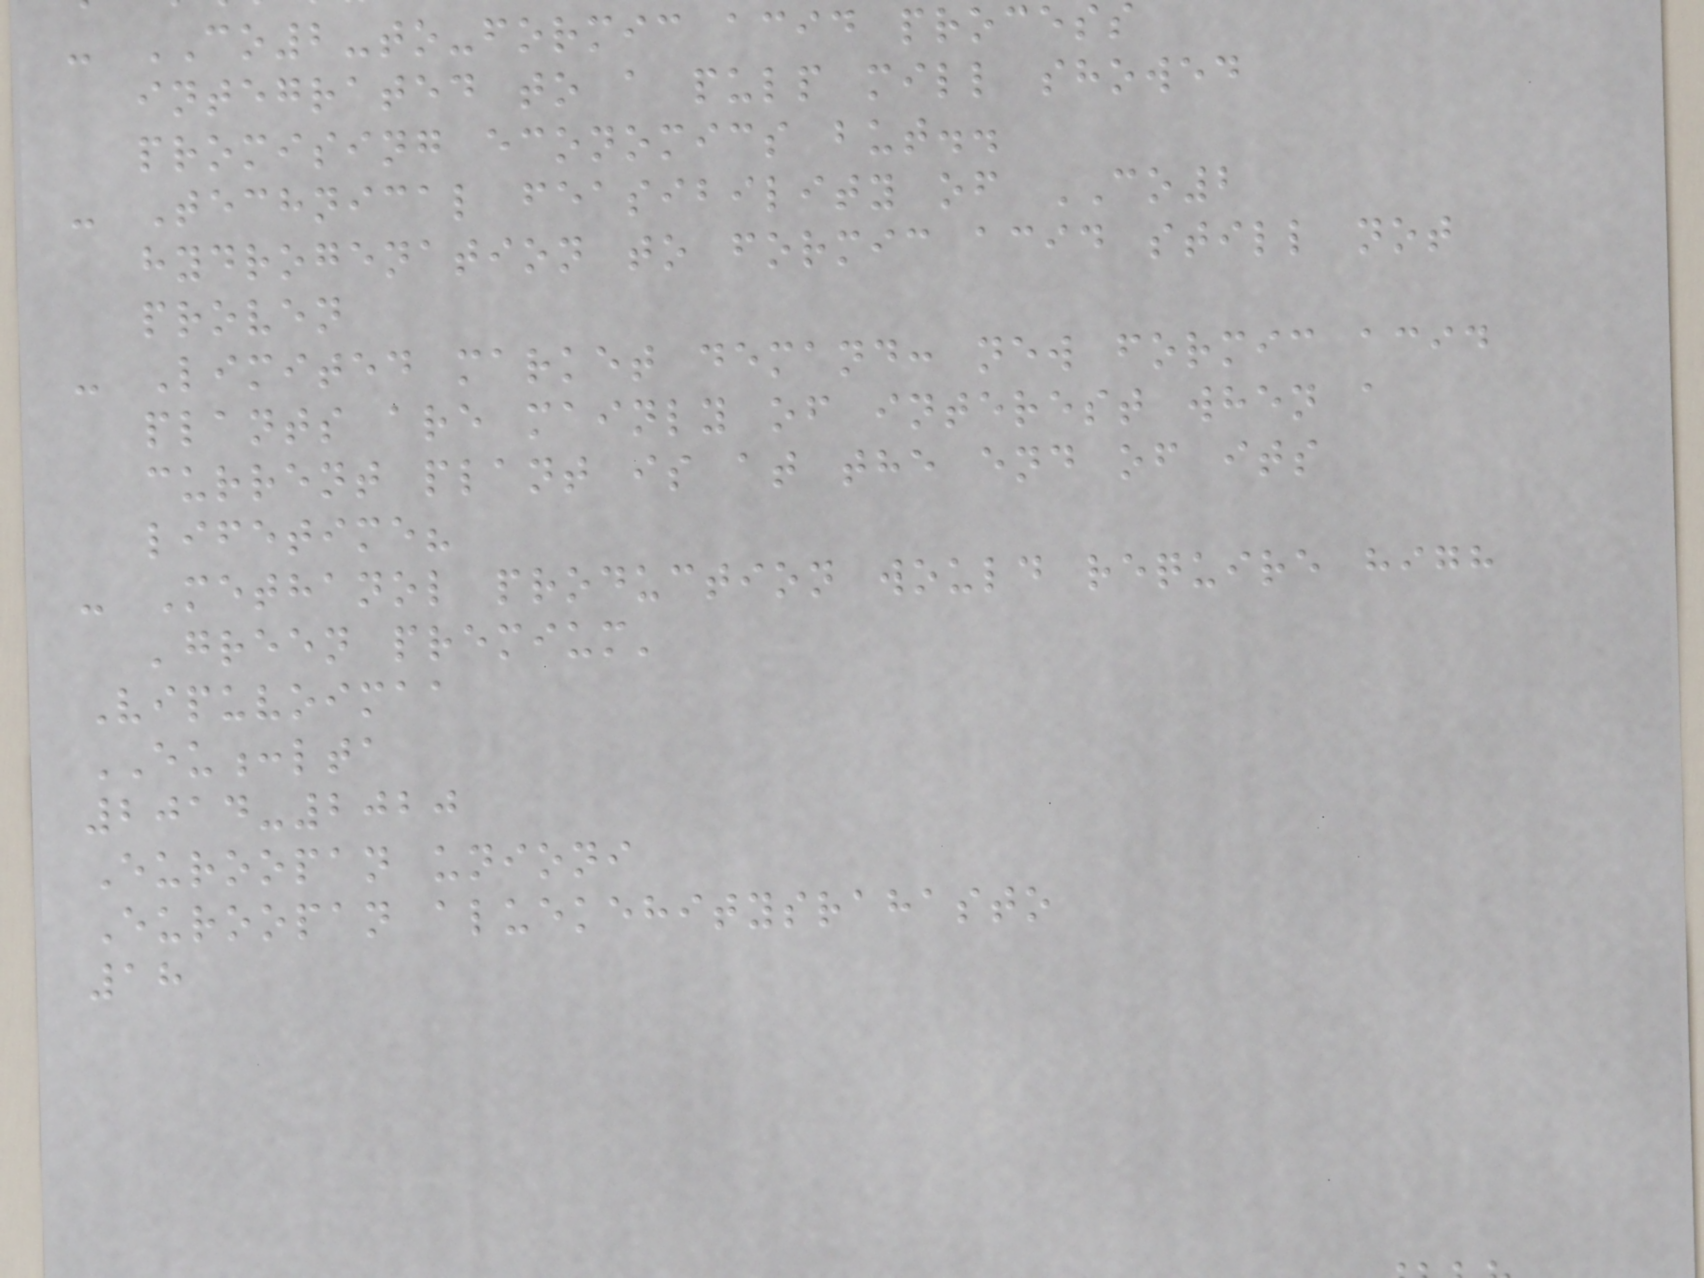- CO2-to-formic acid process
integrated to a pulp mill showed
promising economics but..
- Technical feasibility of CO2
hydrogenation to formic acid still not
proven
- Limited market demand: new formic acid
plants are mainly of interest when a
current plant is at the end of its
lifetime?
- Methanol production would require high
'green premium'
Vipuvoimaa
EU:lta
2014-2020
Euroopan unioni
Euroopan aluekehitysrahasto
18
